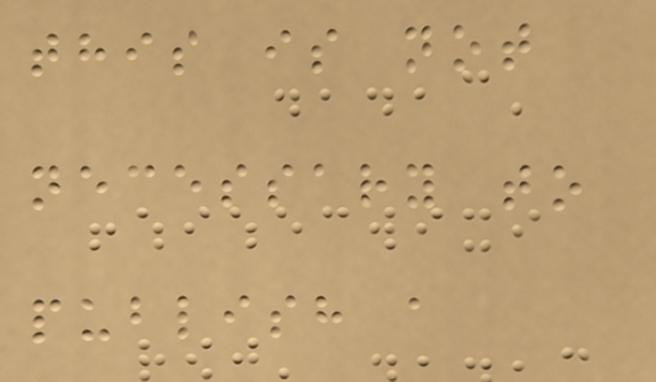this is not
necessary to
publish a
